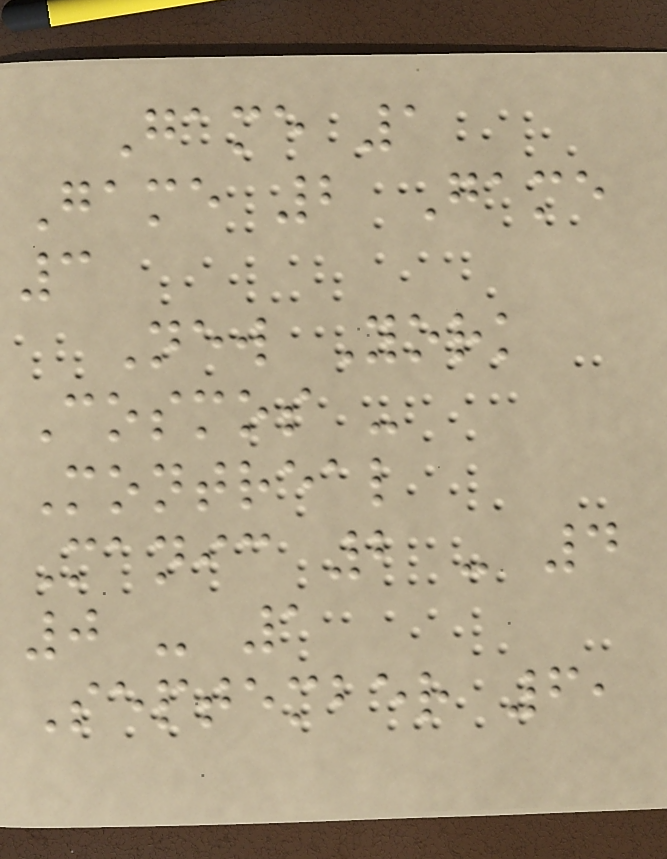Game 1
Game 2 Game
3
New York
Cosmos -
Montreal
Manic 2 - 4
0 - 1
September 6,
